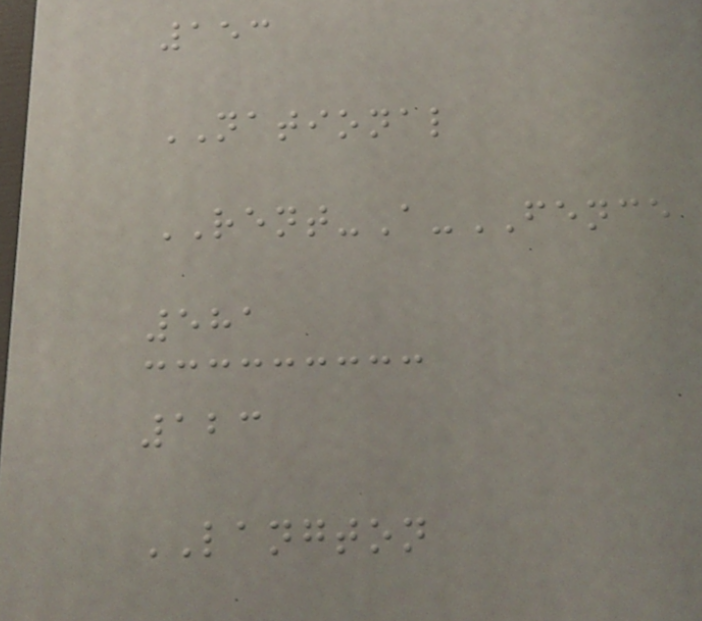153
NATIONAL
RENT-A-FENCE
581
123
LANGTON
